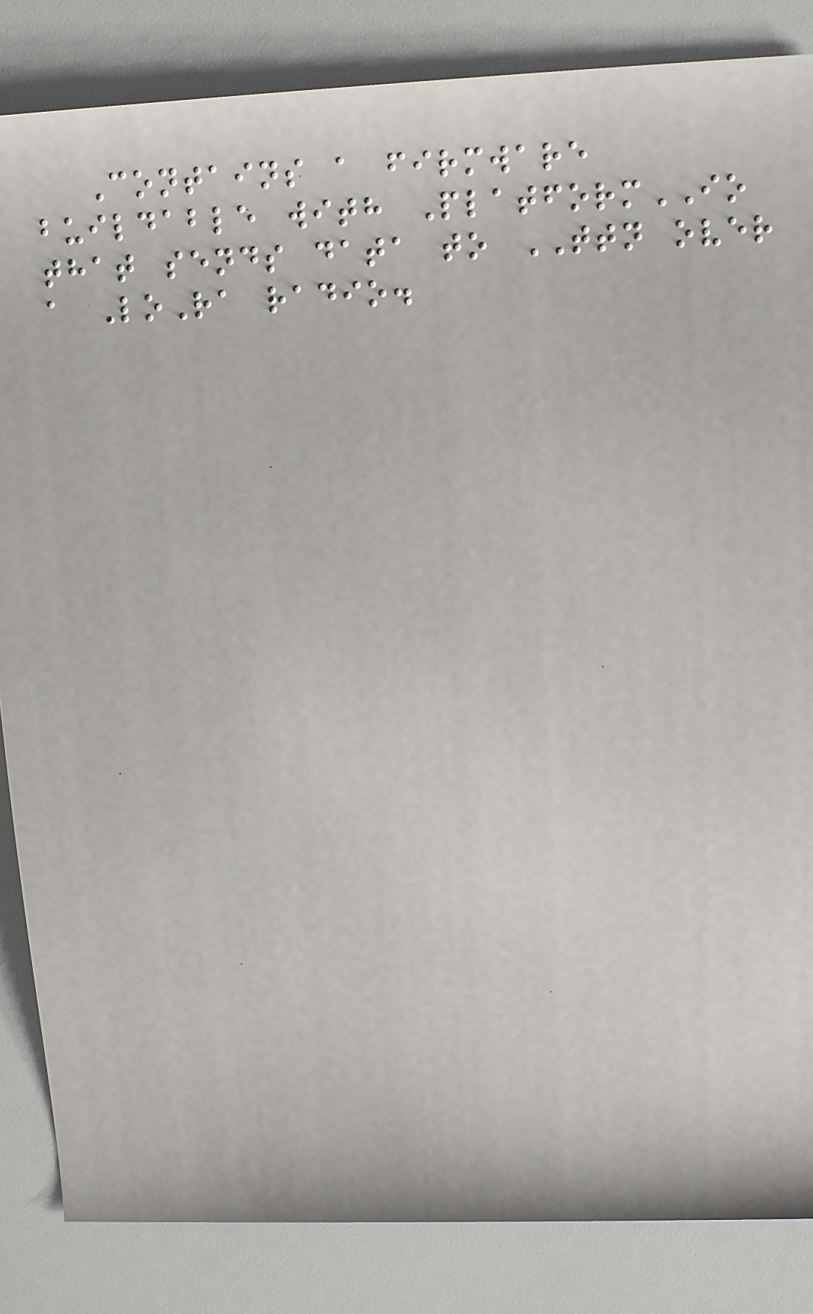Contains a firmware
buildable with PlatformIO
that sends data to TTN over
a LoRa radio.
